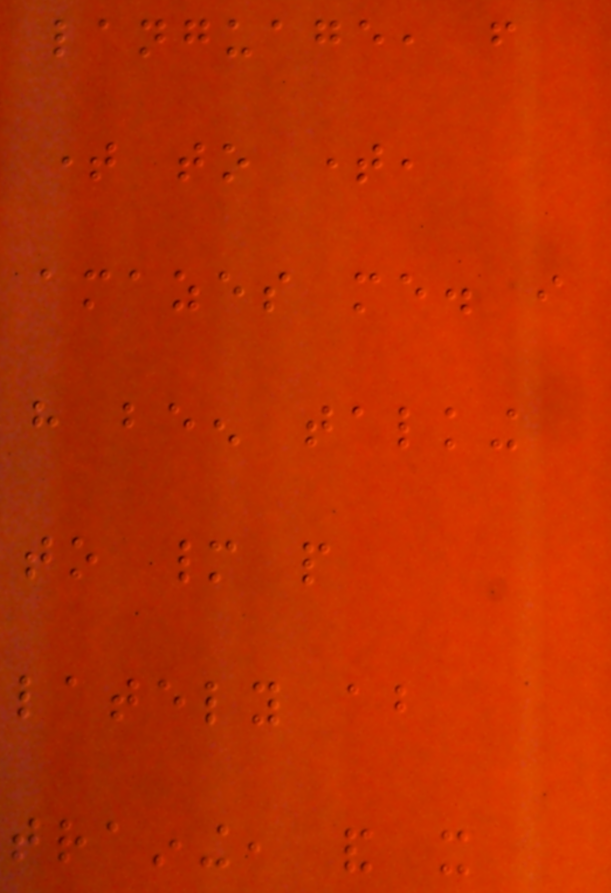language, from
time to time,
amazes me. i
have been talking
to many people
lately about
training, and it
